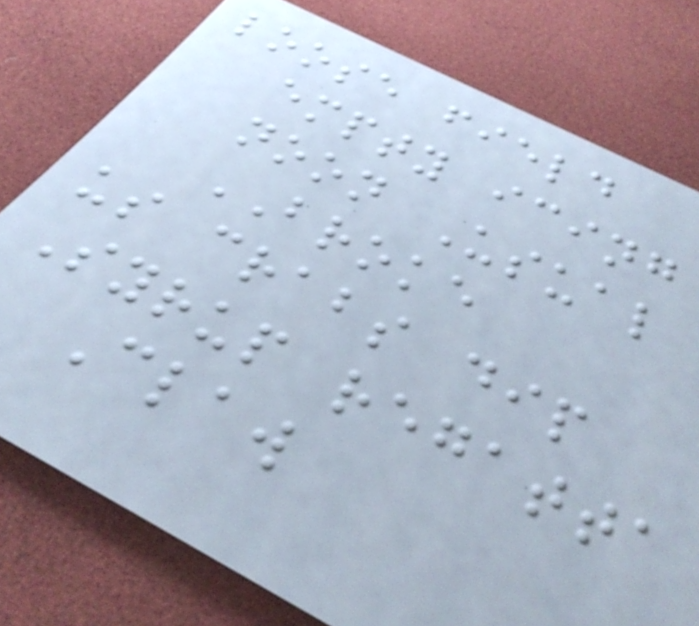loose field
empty icing
noon Usual
BROKE
us crabs dip
Syrup regatta
Claw
